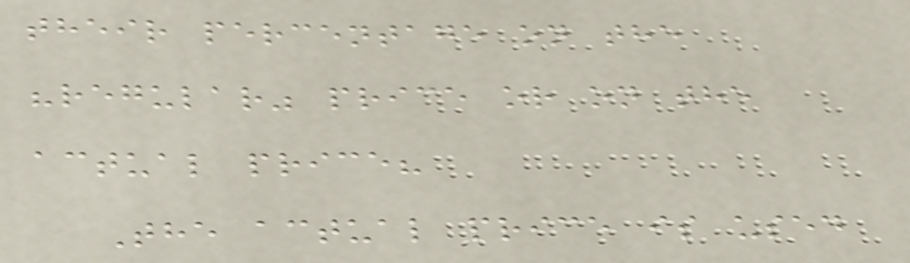their percentage on the
"regular" price or on the
actual price?
The actual price is used
